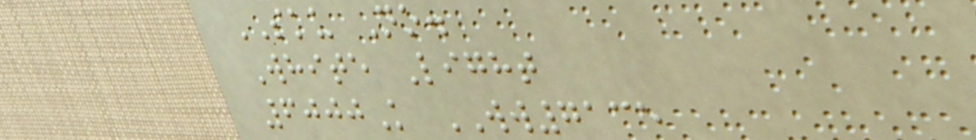SKU No.
White Light
6000K WW7135
